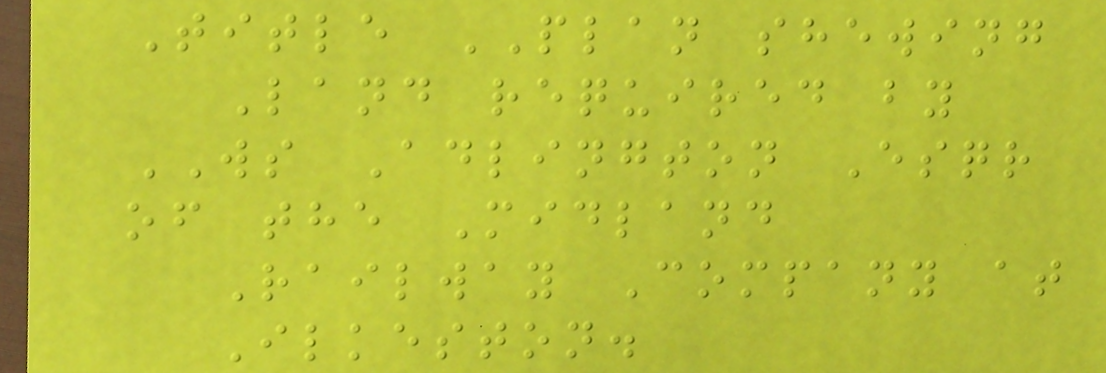Title PLAN shewing
Land required by
WS Adlington Esqr
of the Midland
Railway Company at
Ilkeston.
